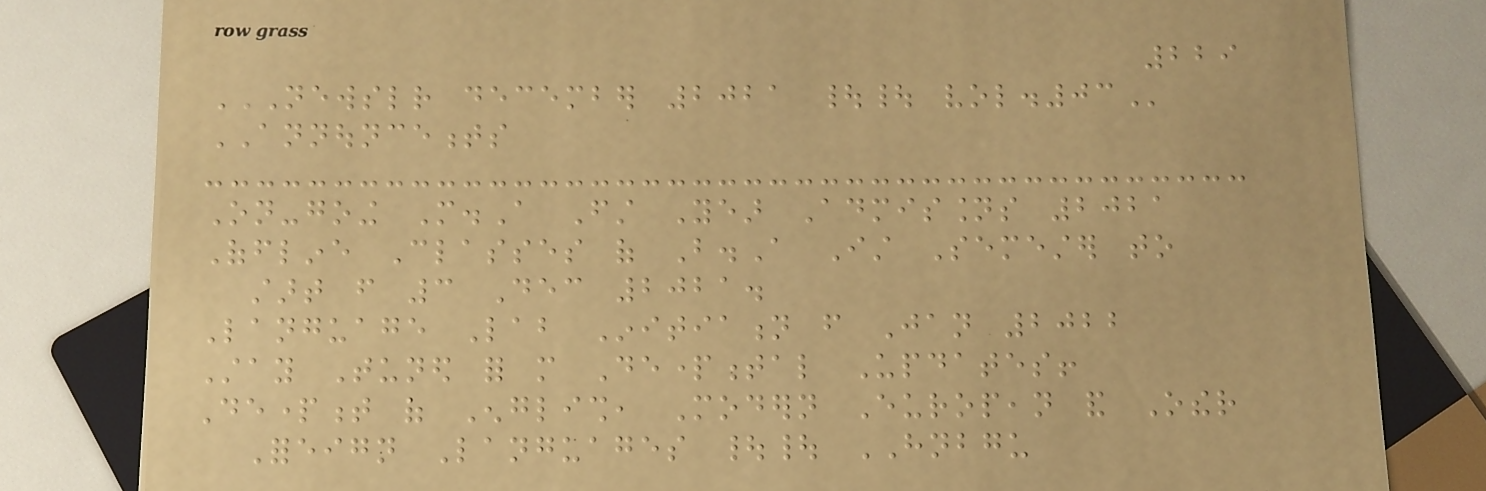229
NEWSLETTER DECEMBER 2021 || VOL.03
ANNOUNCEMENTS
On-going M.A First Year Admissions 2021
Offline Classes of B.A Ist Semester to
start from 3 Dec 2021.
Language Lab Initiation from Jan 2022
Stay Tuned for more Departmental Updates!
Department of English, Modern European and Other
Foreign Languages || HNBGU
